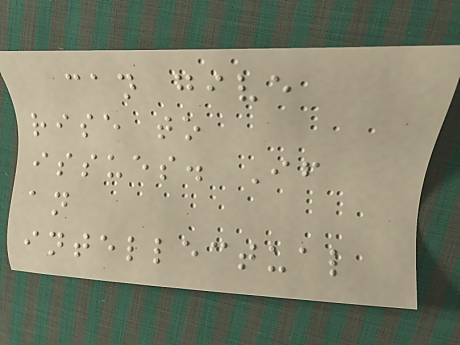can give
rise to
issues. If
an
intellectual
